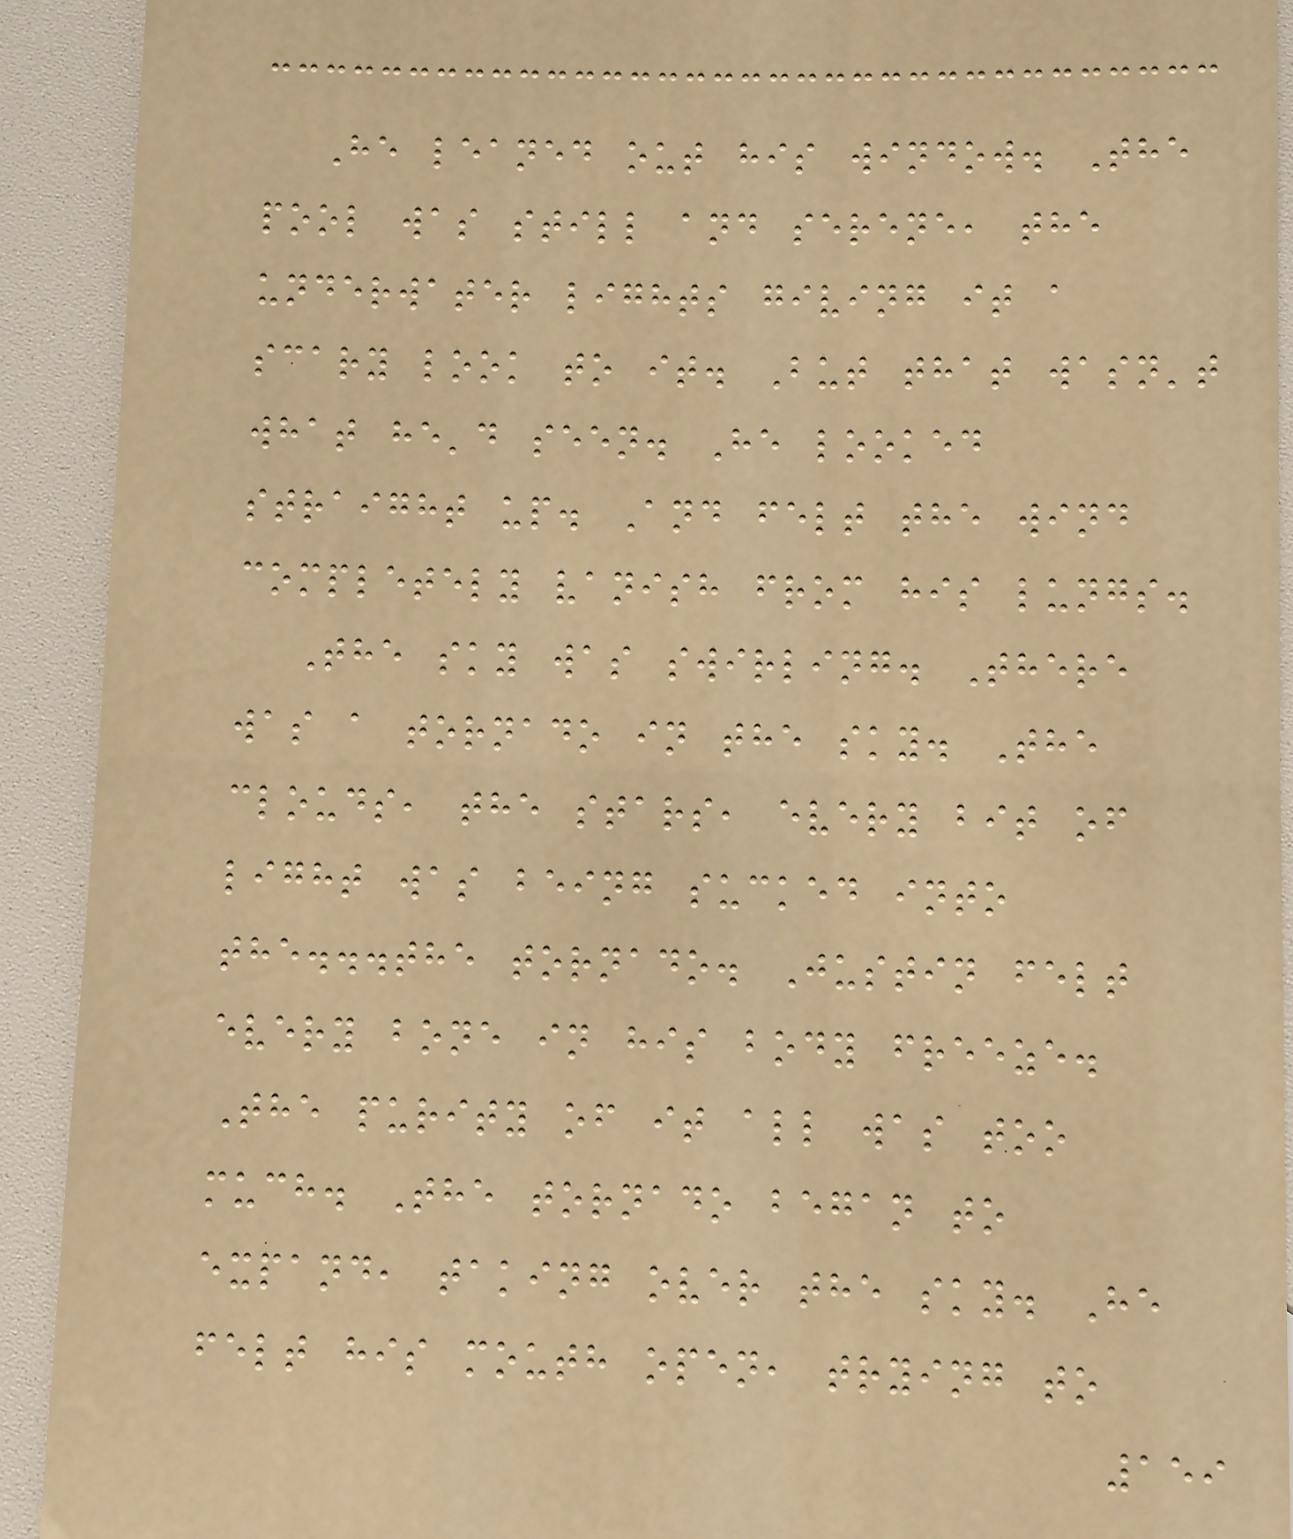He leaned out his window. The
pool was still and serene, the
underwater lights giving it a
scary look to it. But that wasn't
what he'd seen. He looked
straight up. And felt the wind
completely vanish from his lungs.
The sky was swirling. There
was a tornado in the sky. The
clouds, the stars, every bit of
light was being sucked into
the...the tornado. Justin felt
every bone in his body freeze.
The purity of it all was too
much. The tornado began to
expand, taking over the sky. He
felt his mouth open, trying to
159
